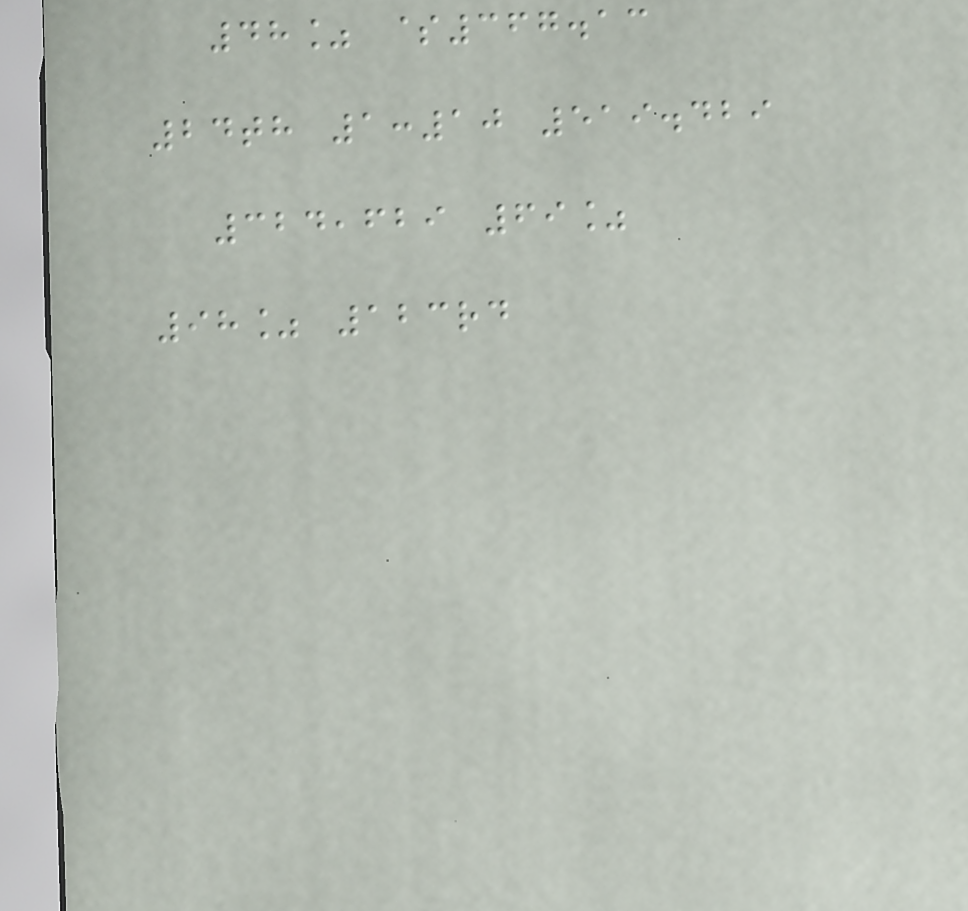48% $367.13
24th 1:10 519.429
324,629 69%
98% 123rd
